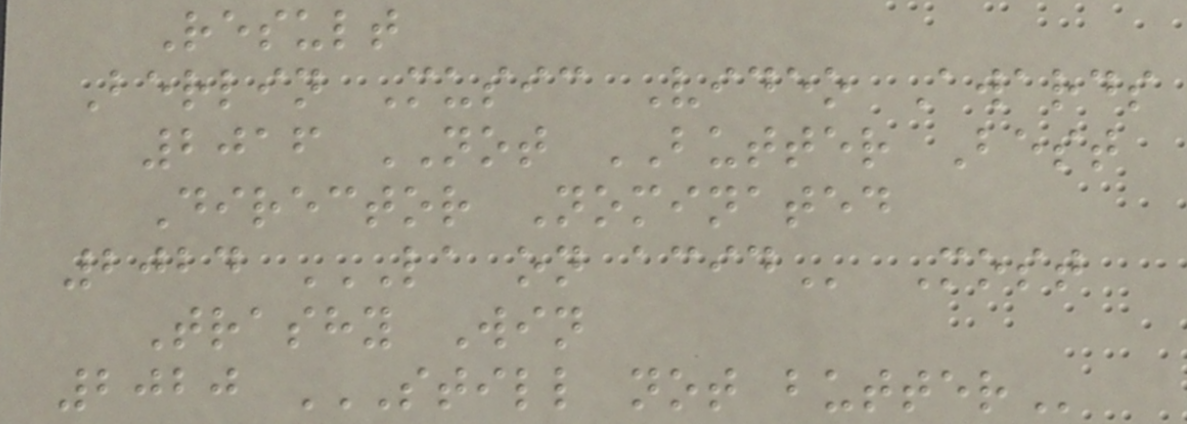Result
Berlin Music Video Awards
2016 NOT BUTTER Best
Director Nominated
2024 LA ON ACID Most
Trashy Win
2020 STILL NOT BUTTER
